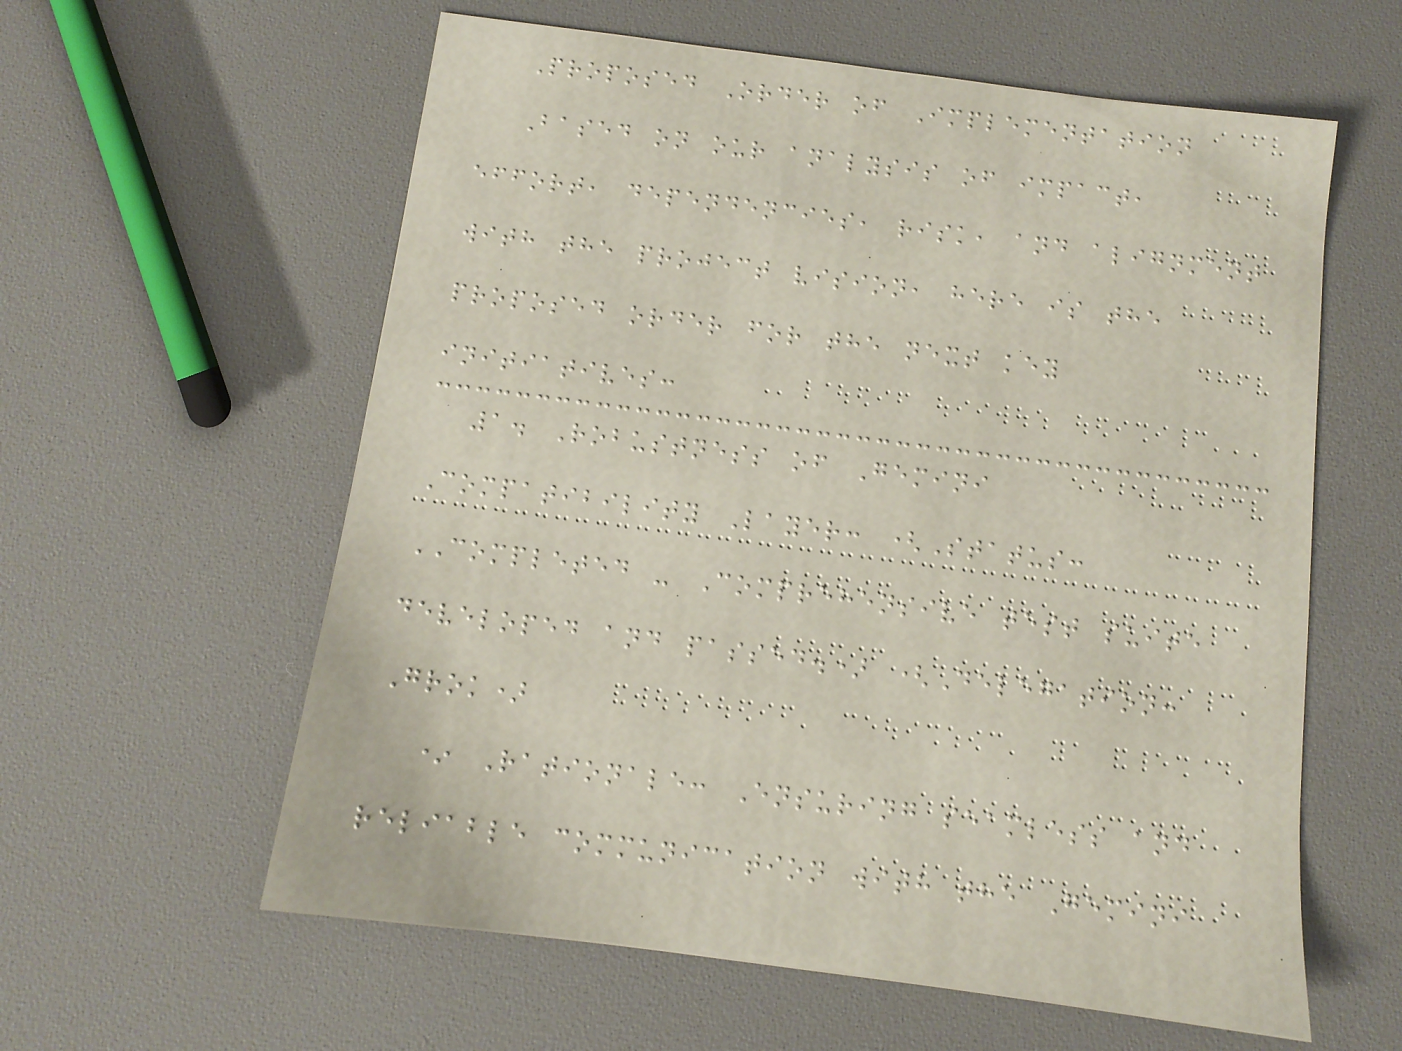Proposed Order of Implementation
Based on our analysis of impact,
effort, dependencies, risk, and alignment
with the project vision, here is the
proposed order for the next key
initiatives:
1. Robustness of Gemini
Compatibility Layer: (Status:
COMPLETED - Comprehensive test suite
developed and passed.) (Delegation:
Grok)
* Rationale: Ensuring seamless and
reliable communication with the Gemini
